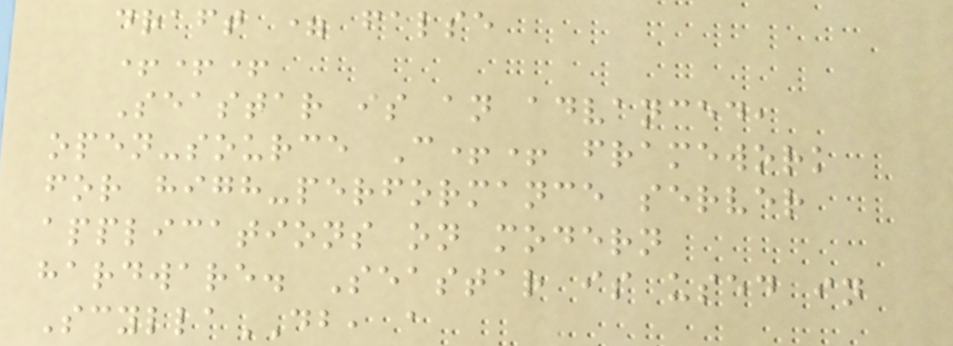draft = false
+++
Seastar is an advanced,
open-source C++ framework
for high-performance server
applications on modern
hardware. Seastar is used in
ScyllaDB, a
